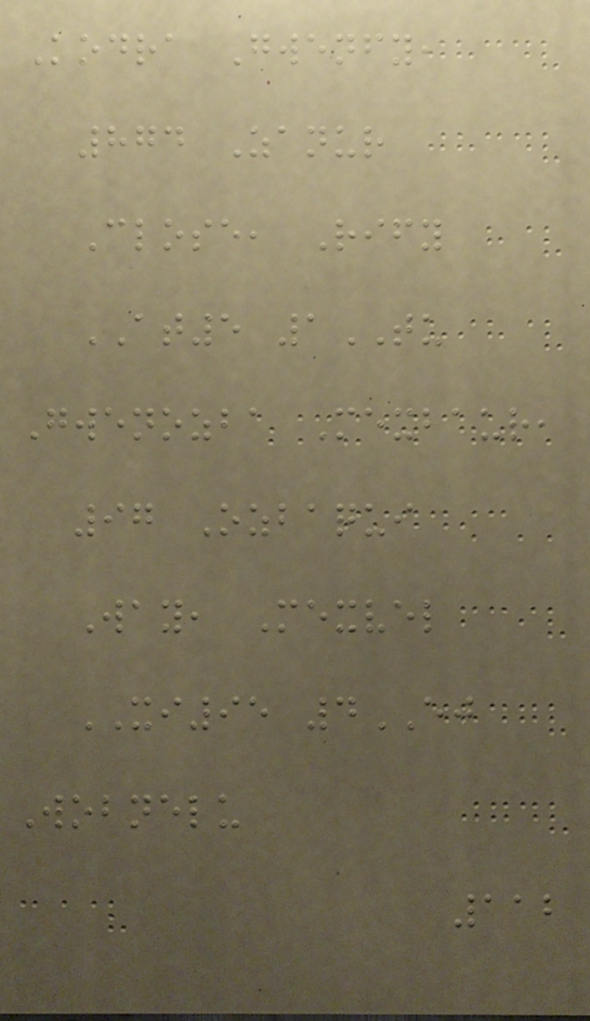Kodra Gwenfy,
874 Zanur
Close, Rify
AT5 1TU
Gwenozba Mexbaur,
97 Ozbaqui
Way, Mexvel
XI95 4EJ
Wobnelu
112
